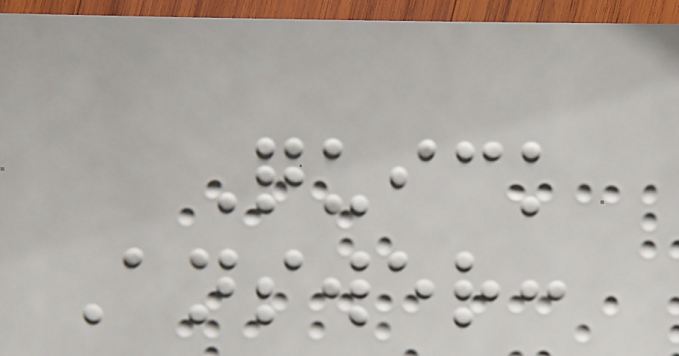Quick
Answer:
